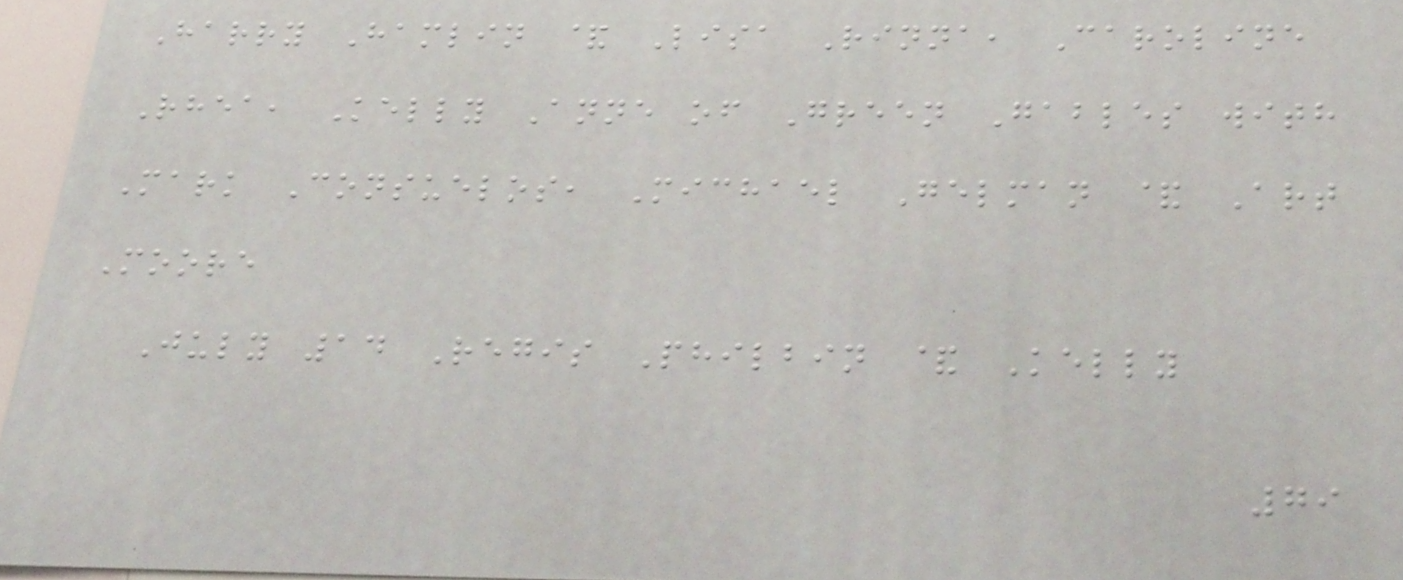Harry Hamlin & Lisa Rinna, Caroline
Rhea, Kelly Anne of Green Gables with
Mark Consuelos, Michael Gelman & Art
Moore
July 14 Regis Philbin & Kelly
79
